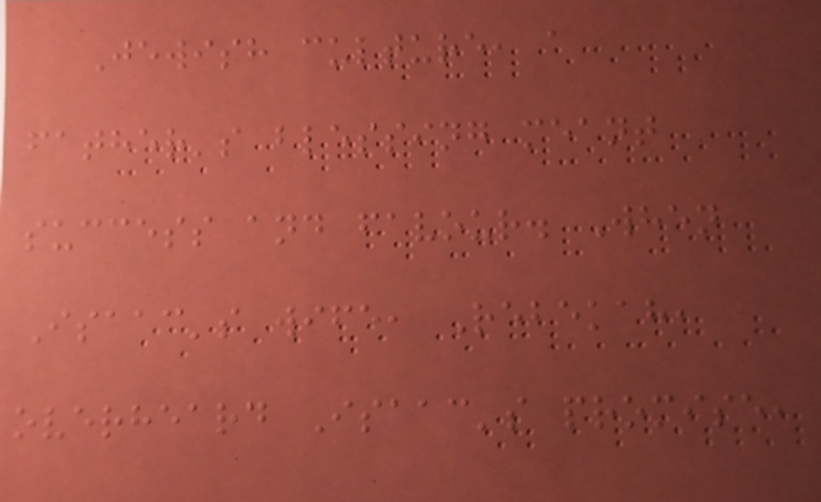Jewish culture, a
father's blessing meant
success and favour. When
Isaac's wife, Rebekah,
overheard Isaac's promise,
